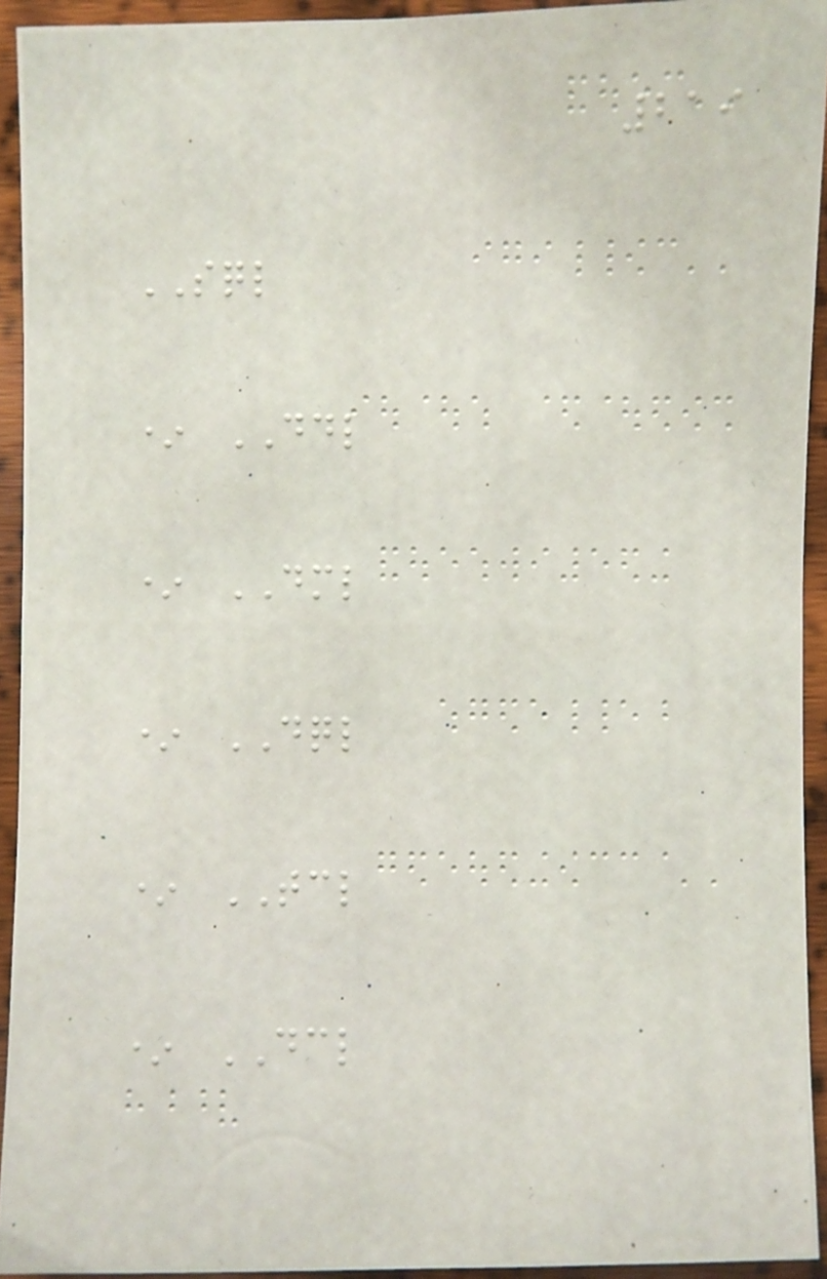219
SQL
* DDL
* DML
* DQL
* TCL
* DCL
